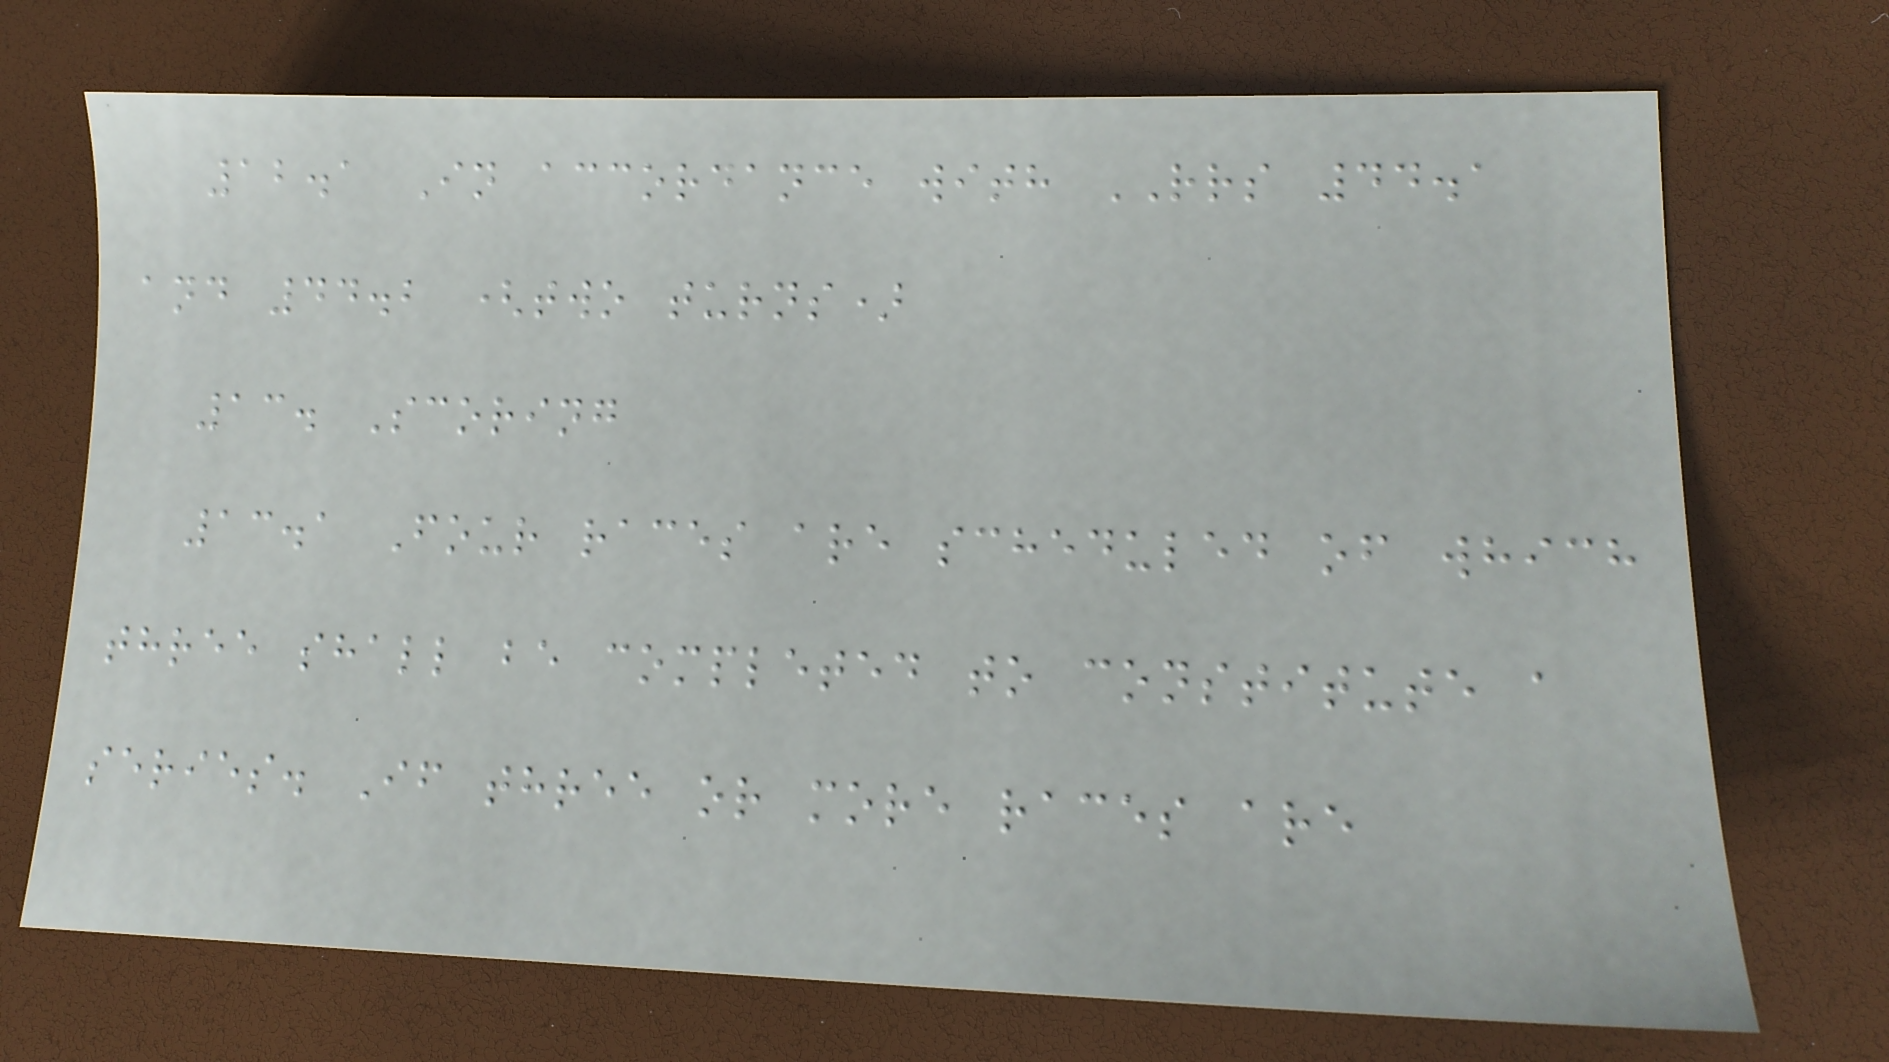12.1 In accordance with RRS 44.1
and 44.2 (two turns)
13. Scoring
13.1 Four races are scheduled of which
three shall be completed to constitute a
series. If three or more races are
